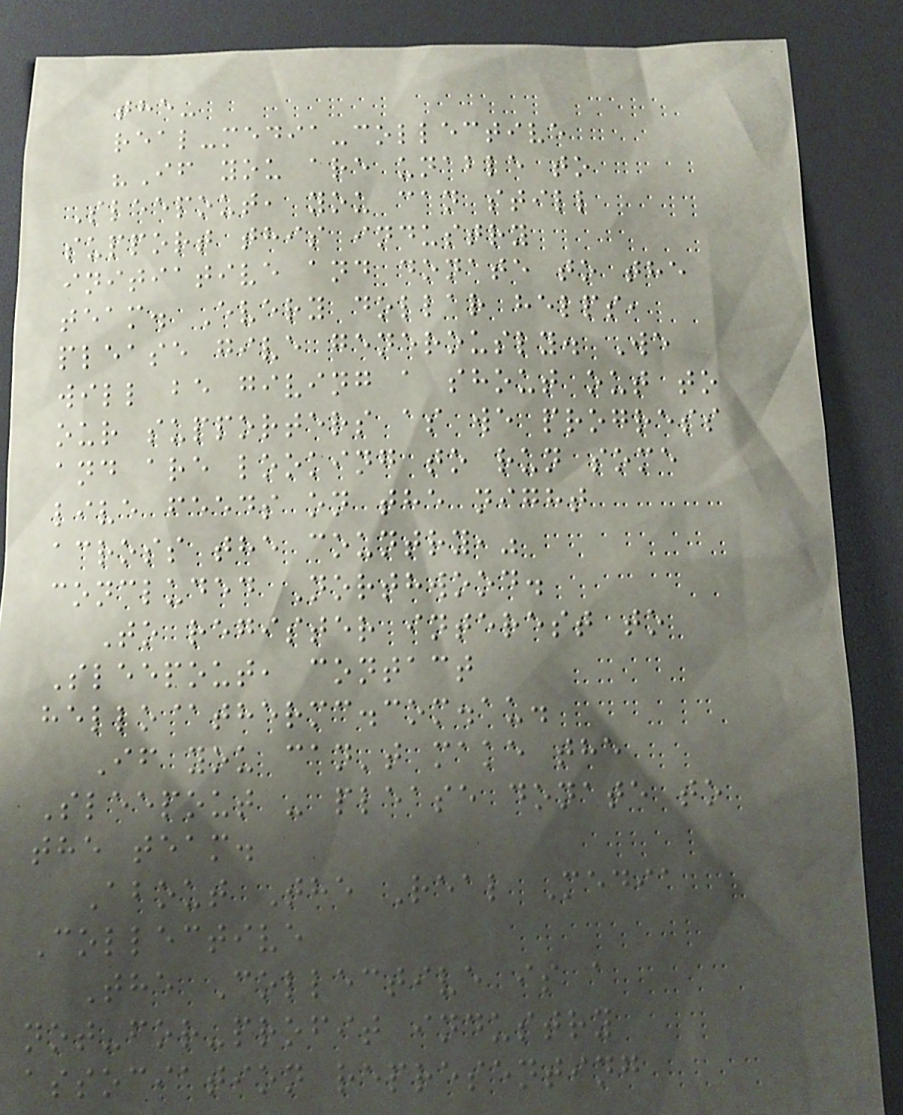the-
real-media-collective
"If you are unable to
Sleepout, you can still
support this industry
initiative and donate to the
team. Every dollar helps,
please give generously. We
will be giving a shout out to
our supporters as we progress
and are looking to run some
live feeds on the night
across the country,"
concluded Northwood.
To register interest to
Sleepout, contact
hello@thermc.com.au.
If you can't make the
Sleepout - please donate to
the team.
About The Real Media
Collective
The Collective is a
not-for-profit industry
association representing
